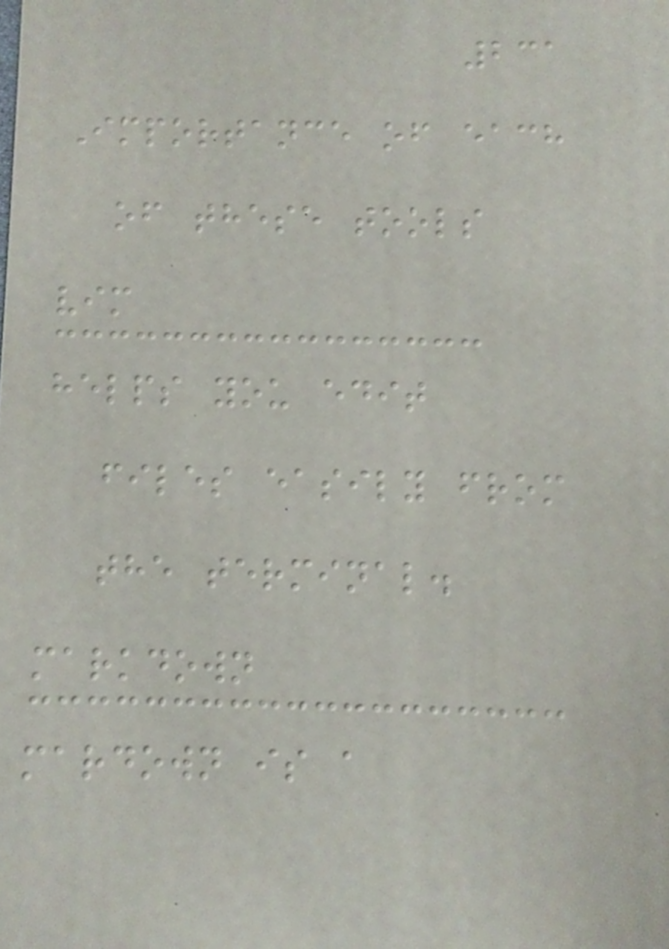231
Importance of each
of these tools
vim
helps you edit
files easily from
the terminal.
markdown
mardown is a
